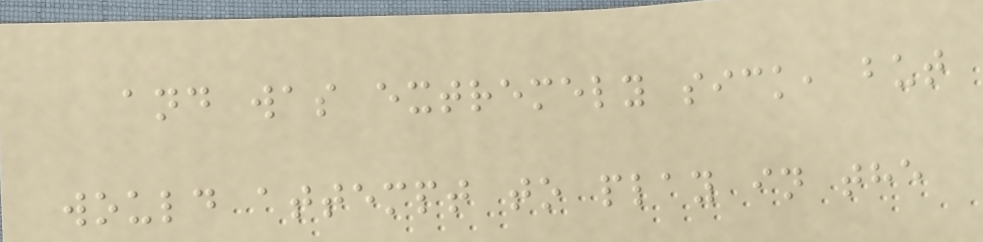and was extremely sick, but
would attempt to play in the
